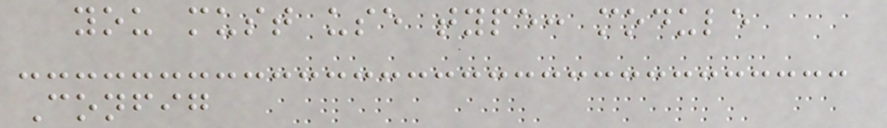you must use type: module
Config
